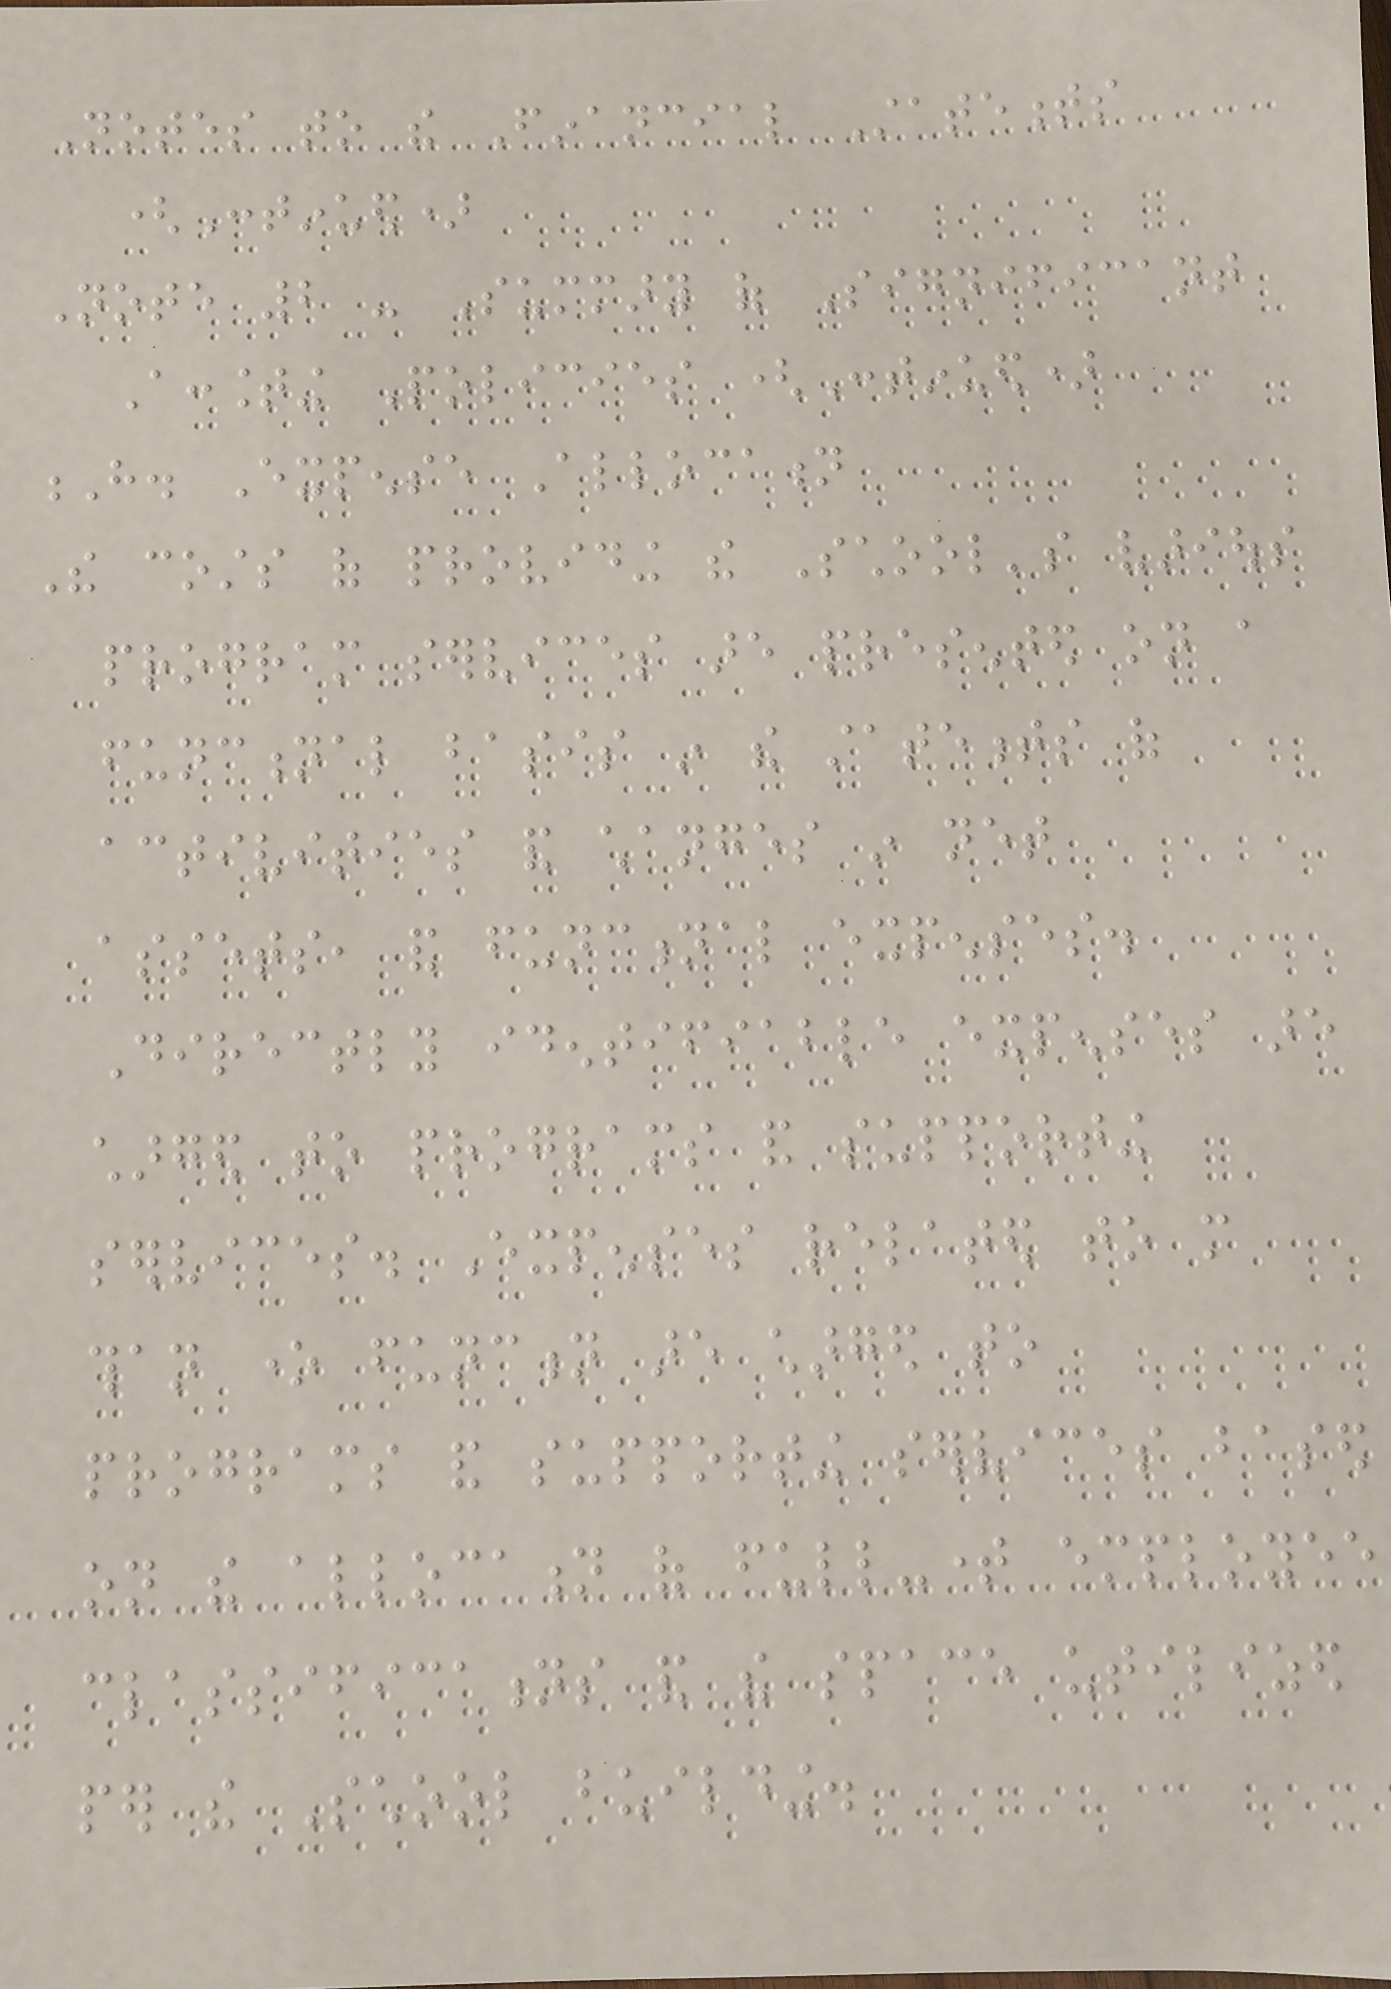Notes to the Financial Statements
(Continued)
Note 2 - Summary of Significant
Accounting Policies (Continued)
H. Expense Allocation
The costs of providing the School's various
program services are presented on a
functional basis in the statements of
activities and changes in net
assets, and functional expenses.
Directly identifiable expenses are
charged to programs and supporting
services. Expenses related to more
than one function are charged to
programs and supporting services based
on the allocation of full-time employee
classifications and the space utilized
per the School building.
